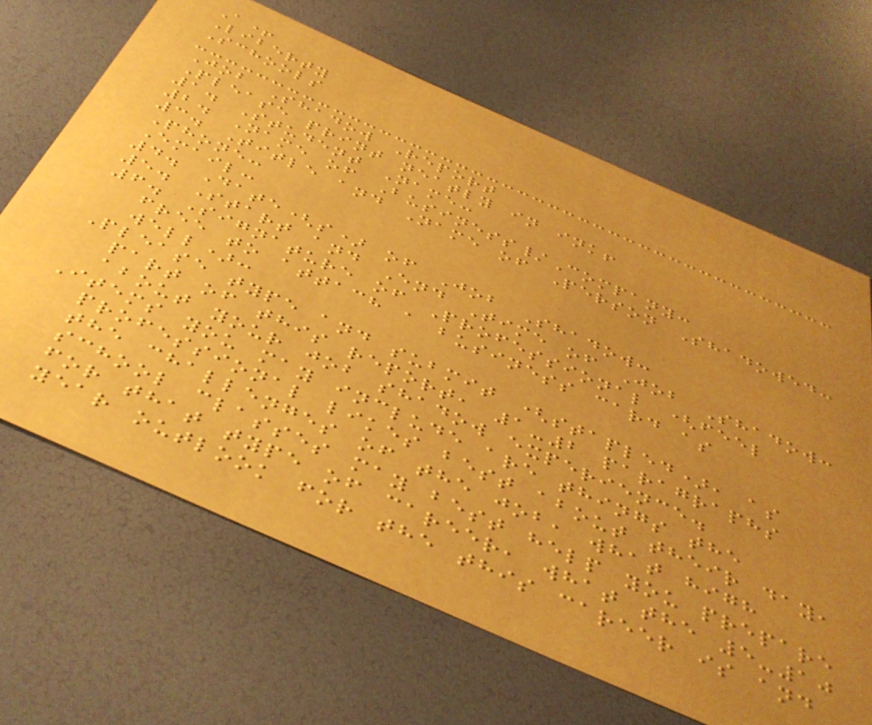A+
Liberty
Schools
Job Shadow Report
Please print neatly in ink!
1. Student Name:
2. Name of Business/Company:
3. Title and Name of Person Shadowed:
Phone:
Email:
4. Date(s) of Job Shadow:
5. Start and End Time of Job Shadow:
6. Signature of Professional (feel
free to attach a business card as
well):
Please type and submit (stapled), as
part of this report, 1-2 paragraphs
about your job shadow experience.
Items you may include are things the
professional likes best about their day,
the challenges of the job, what high
school classes may best help you prepare
for that type of career, what the 5-10
year outlook for the this career is and
